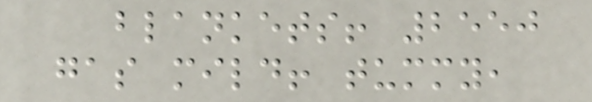blankets! 2550
gas mild! tummy,
